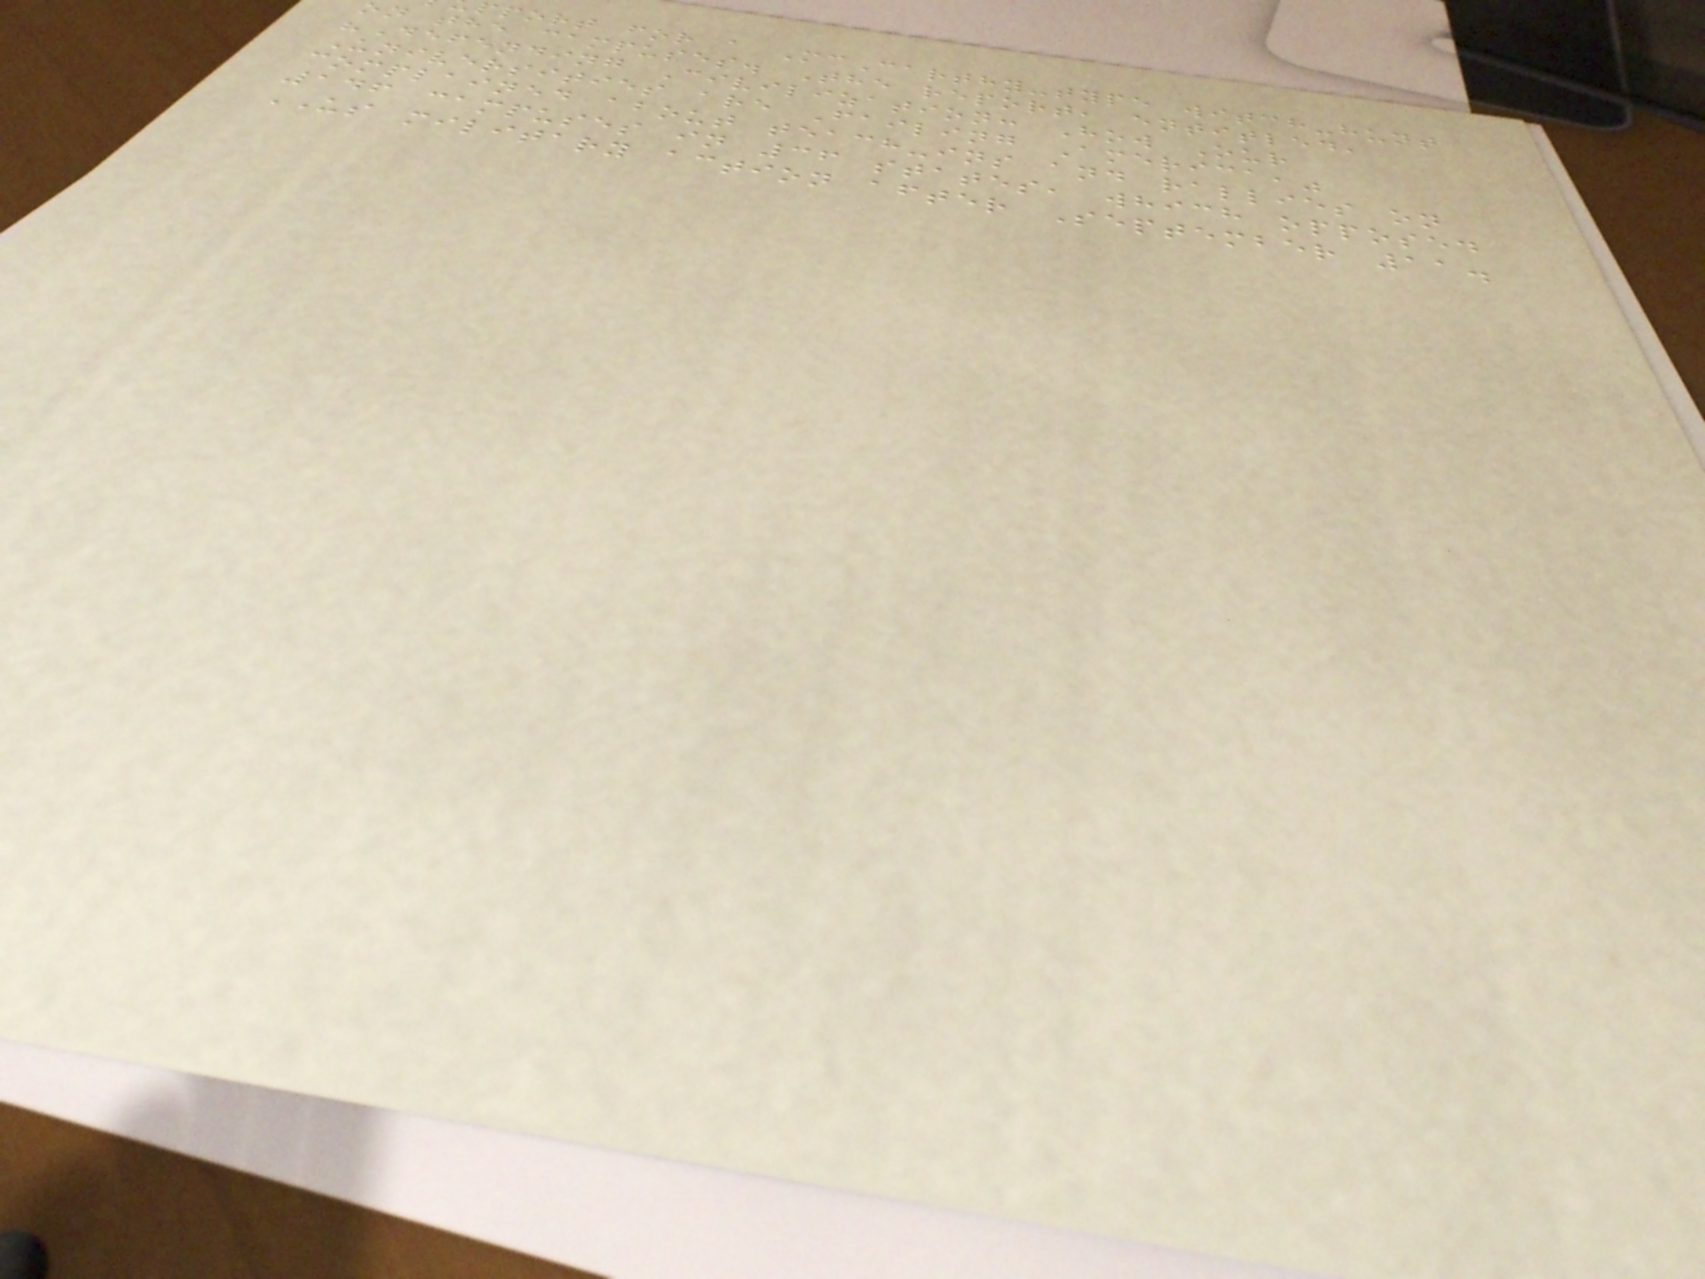pport for a McCarthy-type witch-hunt
on the campuses. The report, entitled,
"Defending Civilization: How Our
Universities are Failing America,"
complained about teach-ins and rallies on
146 campuses in 36 states, which opposed
US military action after September 11.
